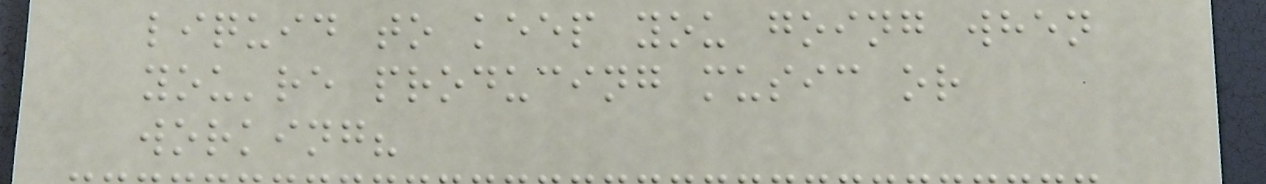liquid to keep you going when
you're producing music or
working?
